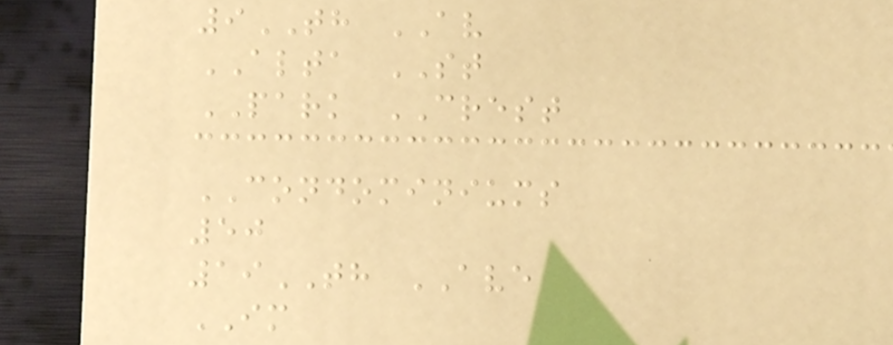9TH AV
ALTA ST
PARK CREST
CONDOMINIUMS
50
19TH AVE
IM
